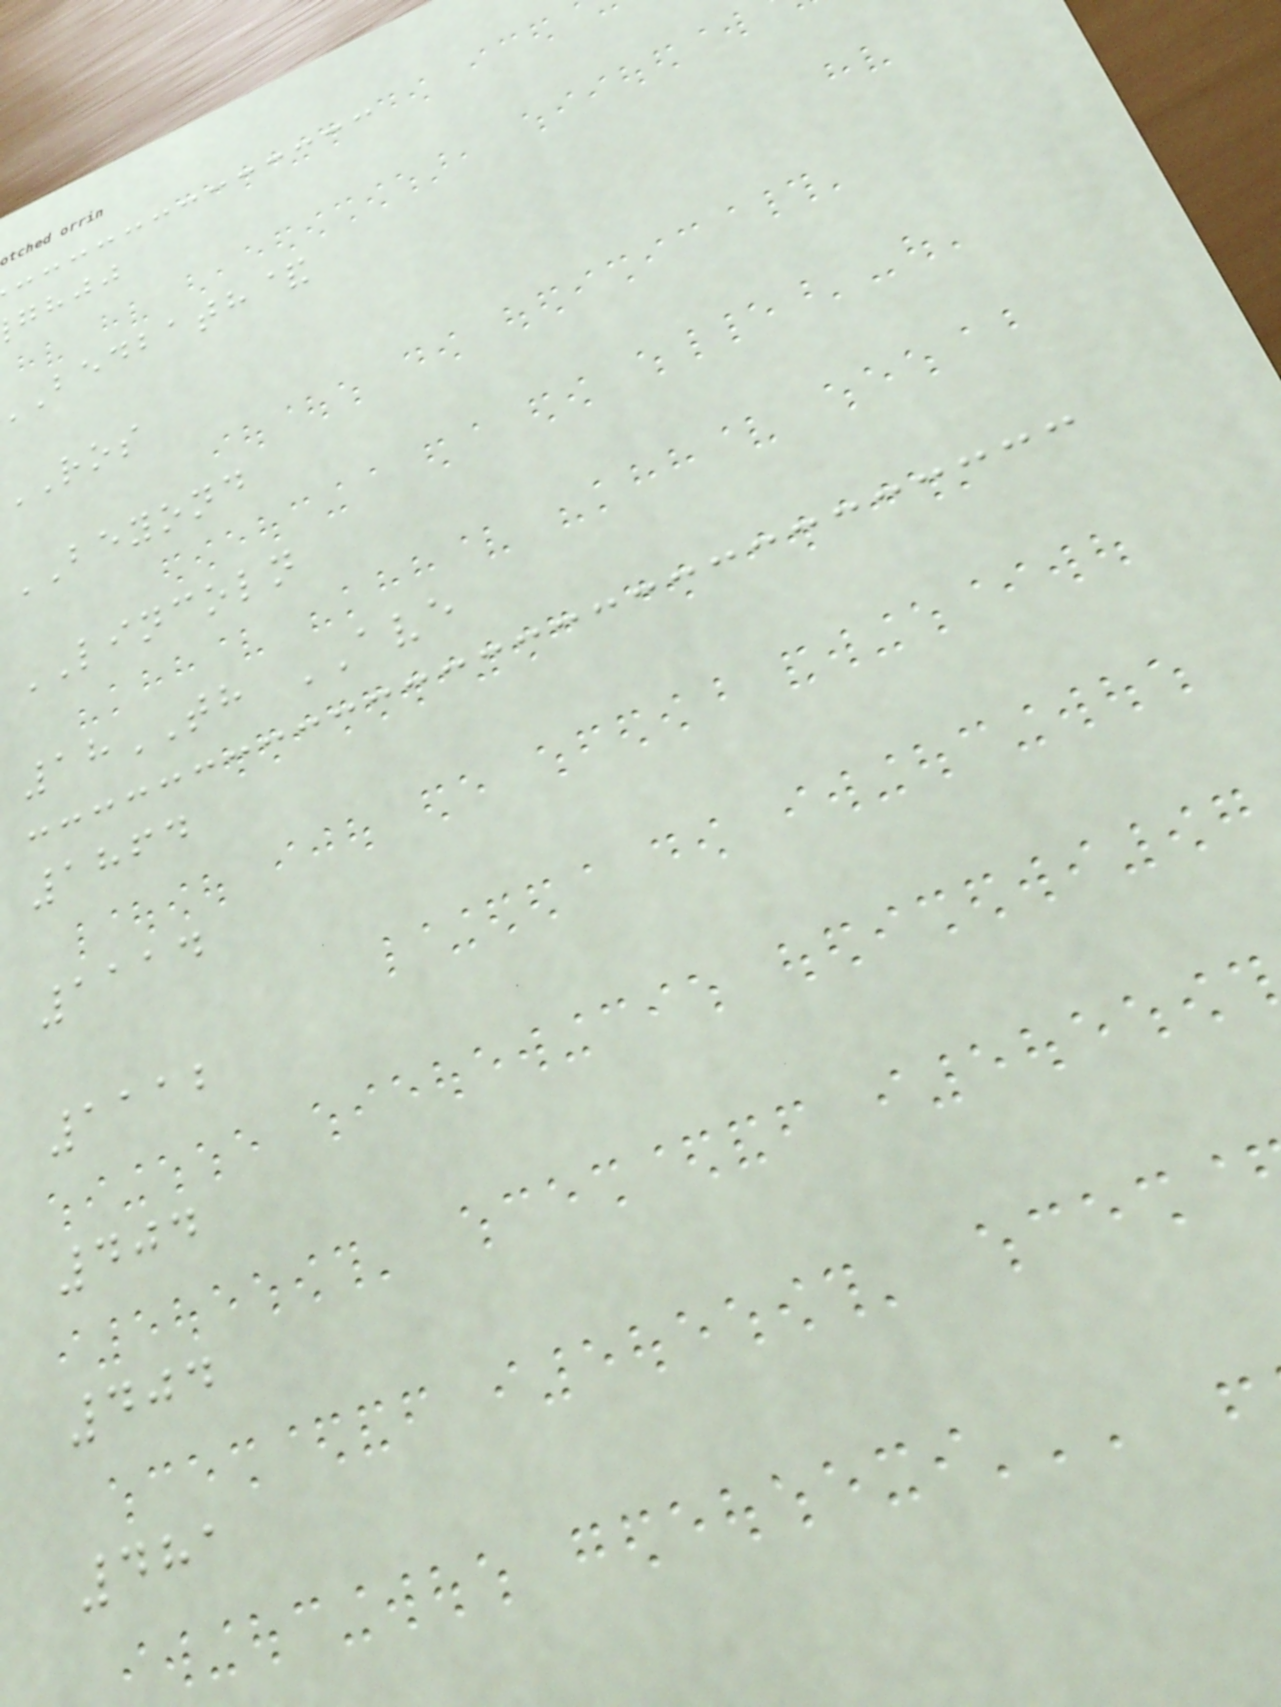ghjj
bedbath&
ROS
BEYOND
LINCOLN
18TH AVE
1864
1114
1112
404
404
481
